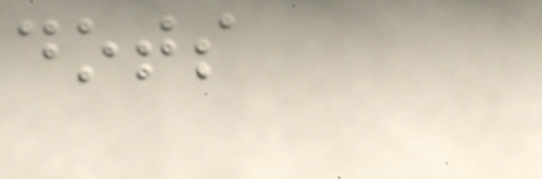dots
